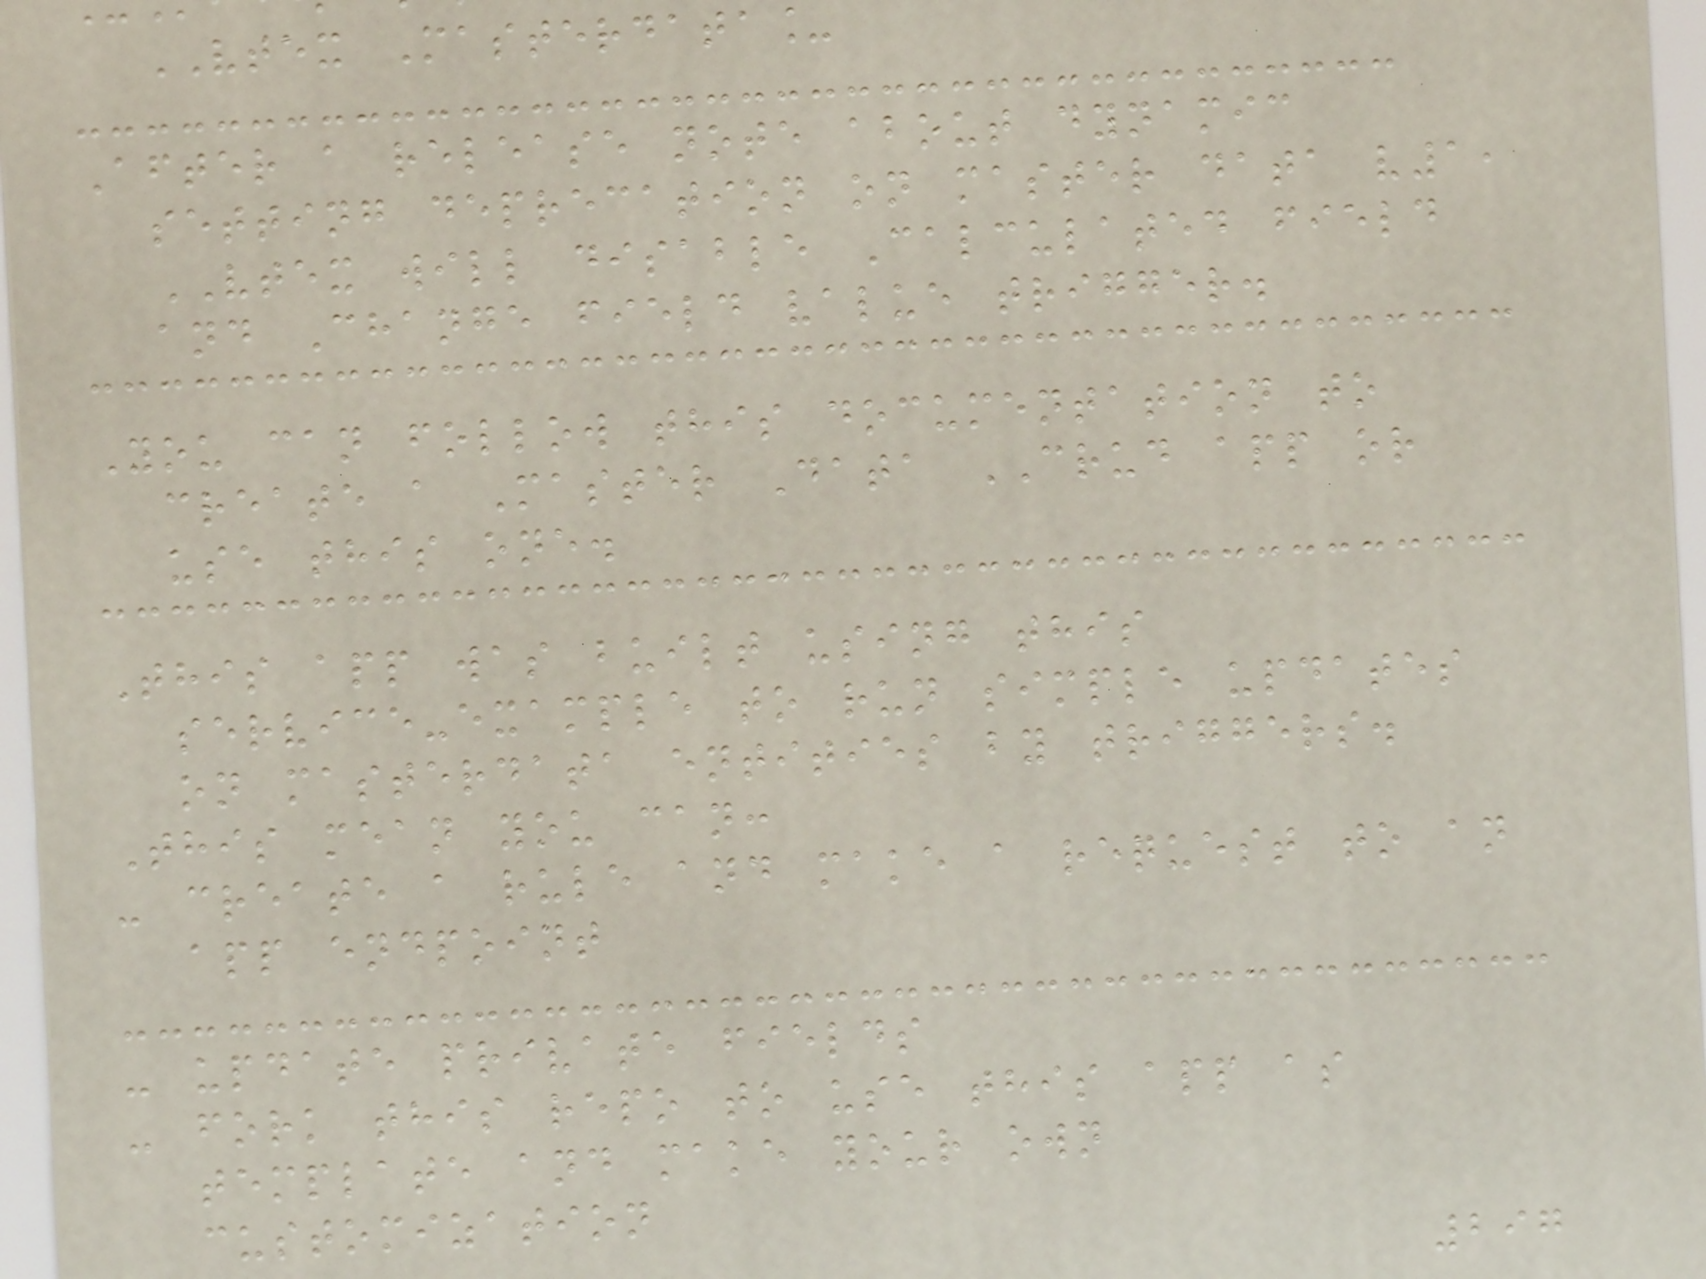VTEX Masterdata_
After a release note about dynamic
setting deprecation on master data v1,
VTEX will disable Calculated field
and Change field value trigger.
You can follow this documentation to
create a Master Data CRUD app or
use this one.
This app was built using this
service-example to run simple updates
on masterdata entities by triggers.
This mean you can:
- create a rule and make a request to an
app endpoint
- update private fields
- fork this repo to use this app as
template and make your own
customization
297
